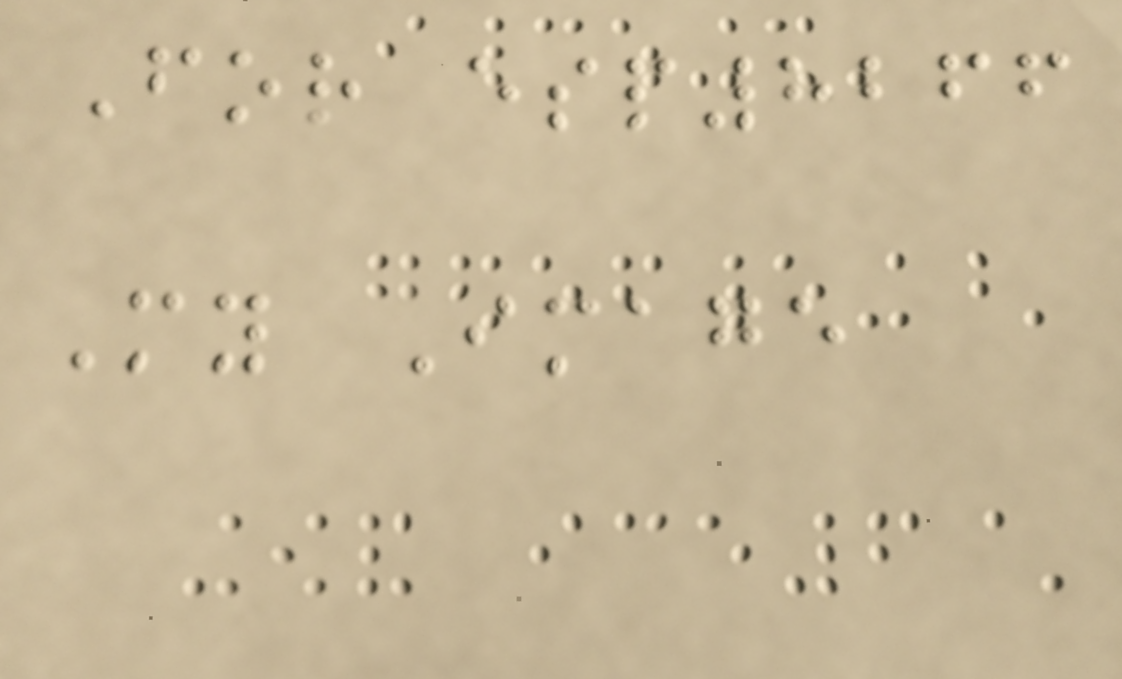For esp8266
My Image
